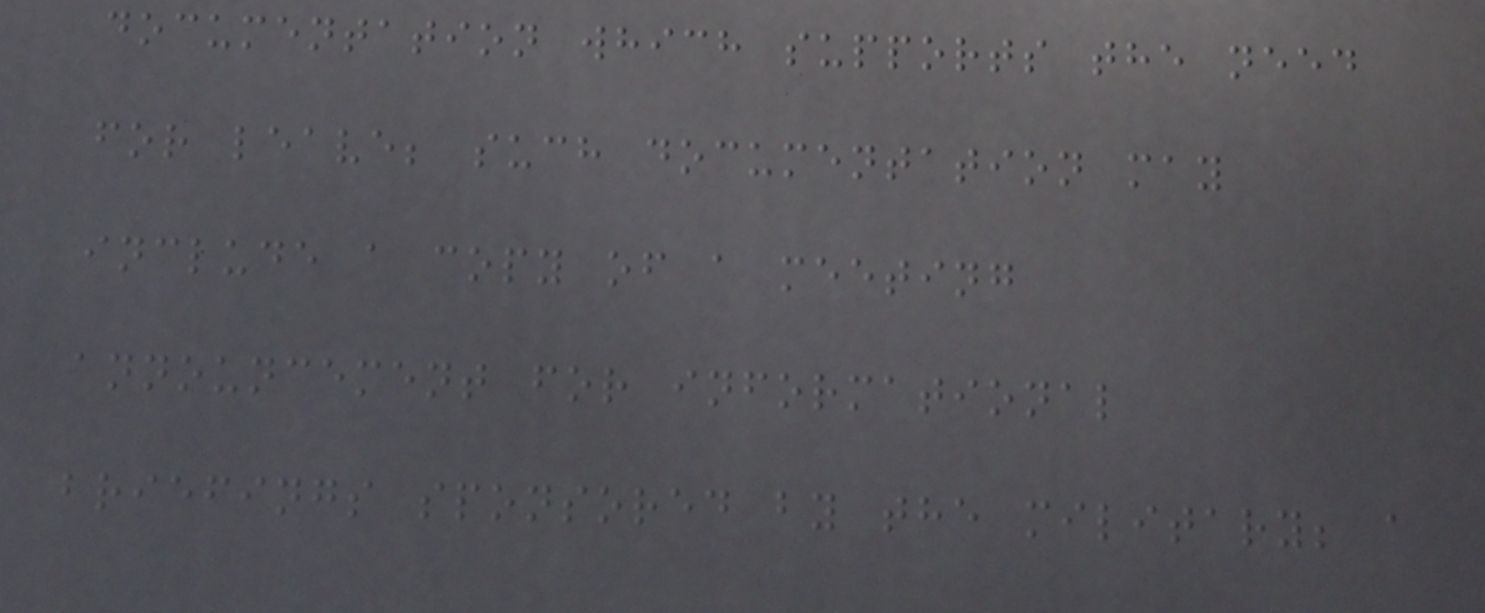documentation which supports the need
for leave; such documentation may
include a copy of a meeting
announcement for informational
briefings sponsored by the military; a
